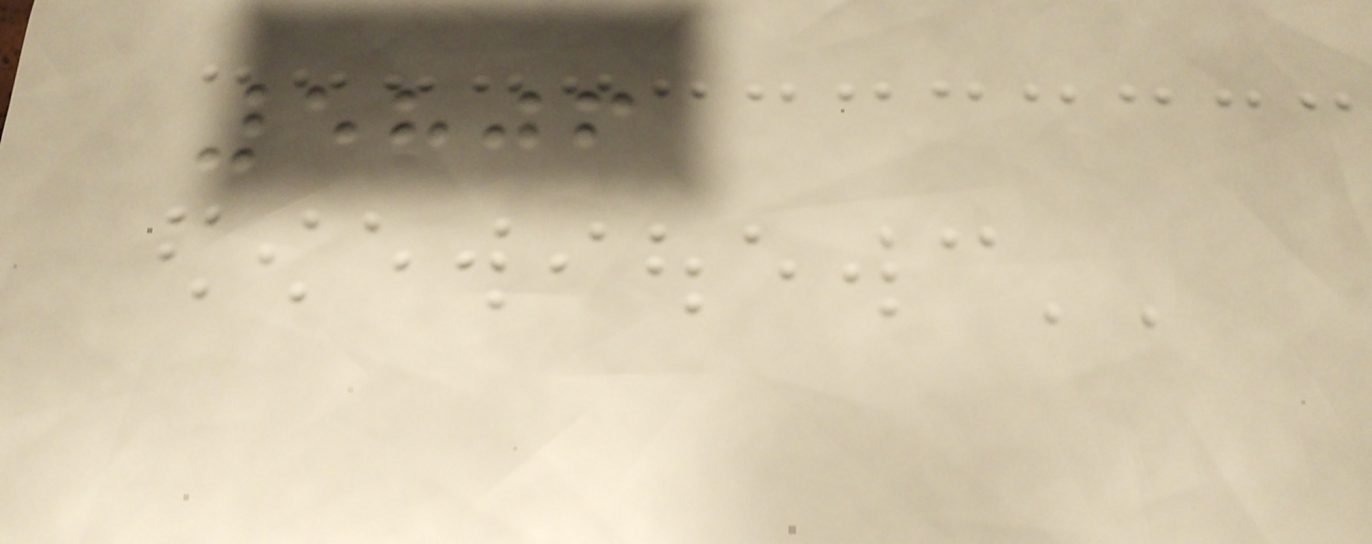5806
